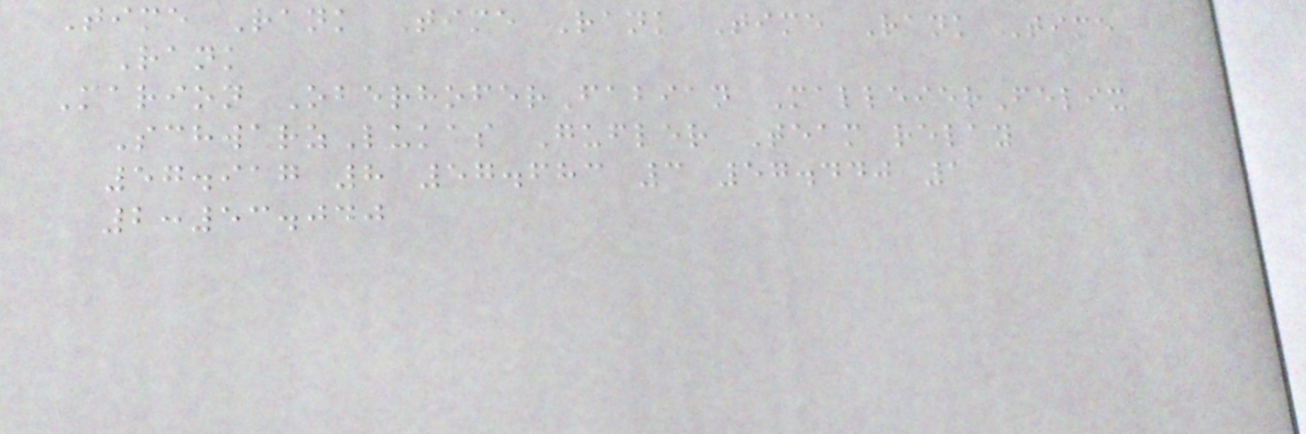Time Rank Time Rank Time Rank Time
Rank
Marion OberhoferFabian MalleierFelix
SchwarzLukas Gufler Team relay
57.917 8 57.683 3 57.440 1
2:53.040
